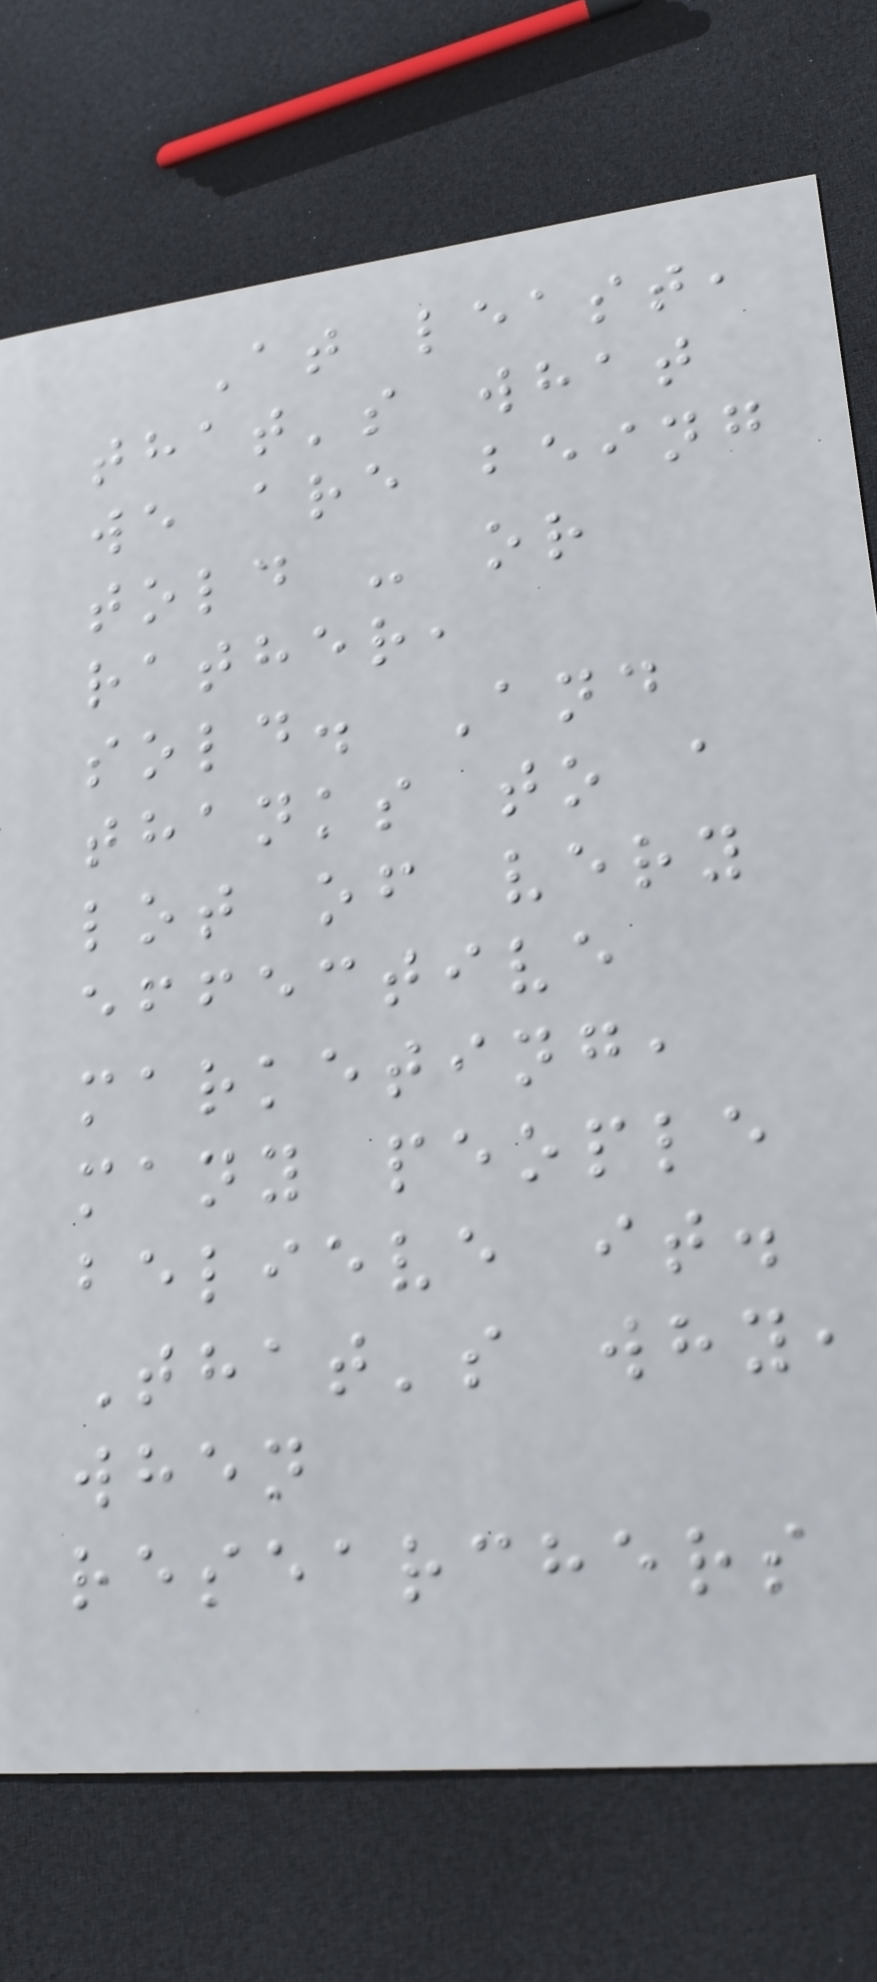At least,
that's what
we are being
told - or
rather,
sold. And
thanks to a
lot of very
effective
marketing,
many people
believe it.
That's why,
when
researchers
